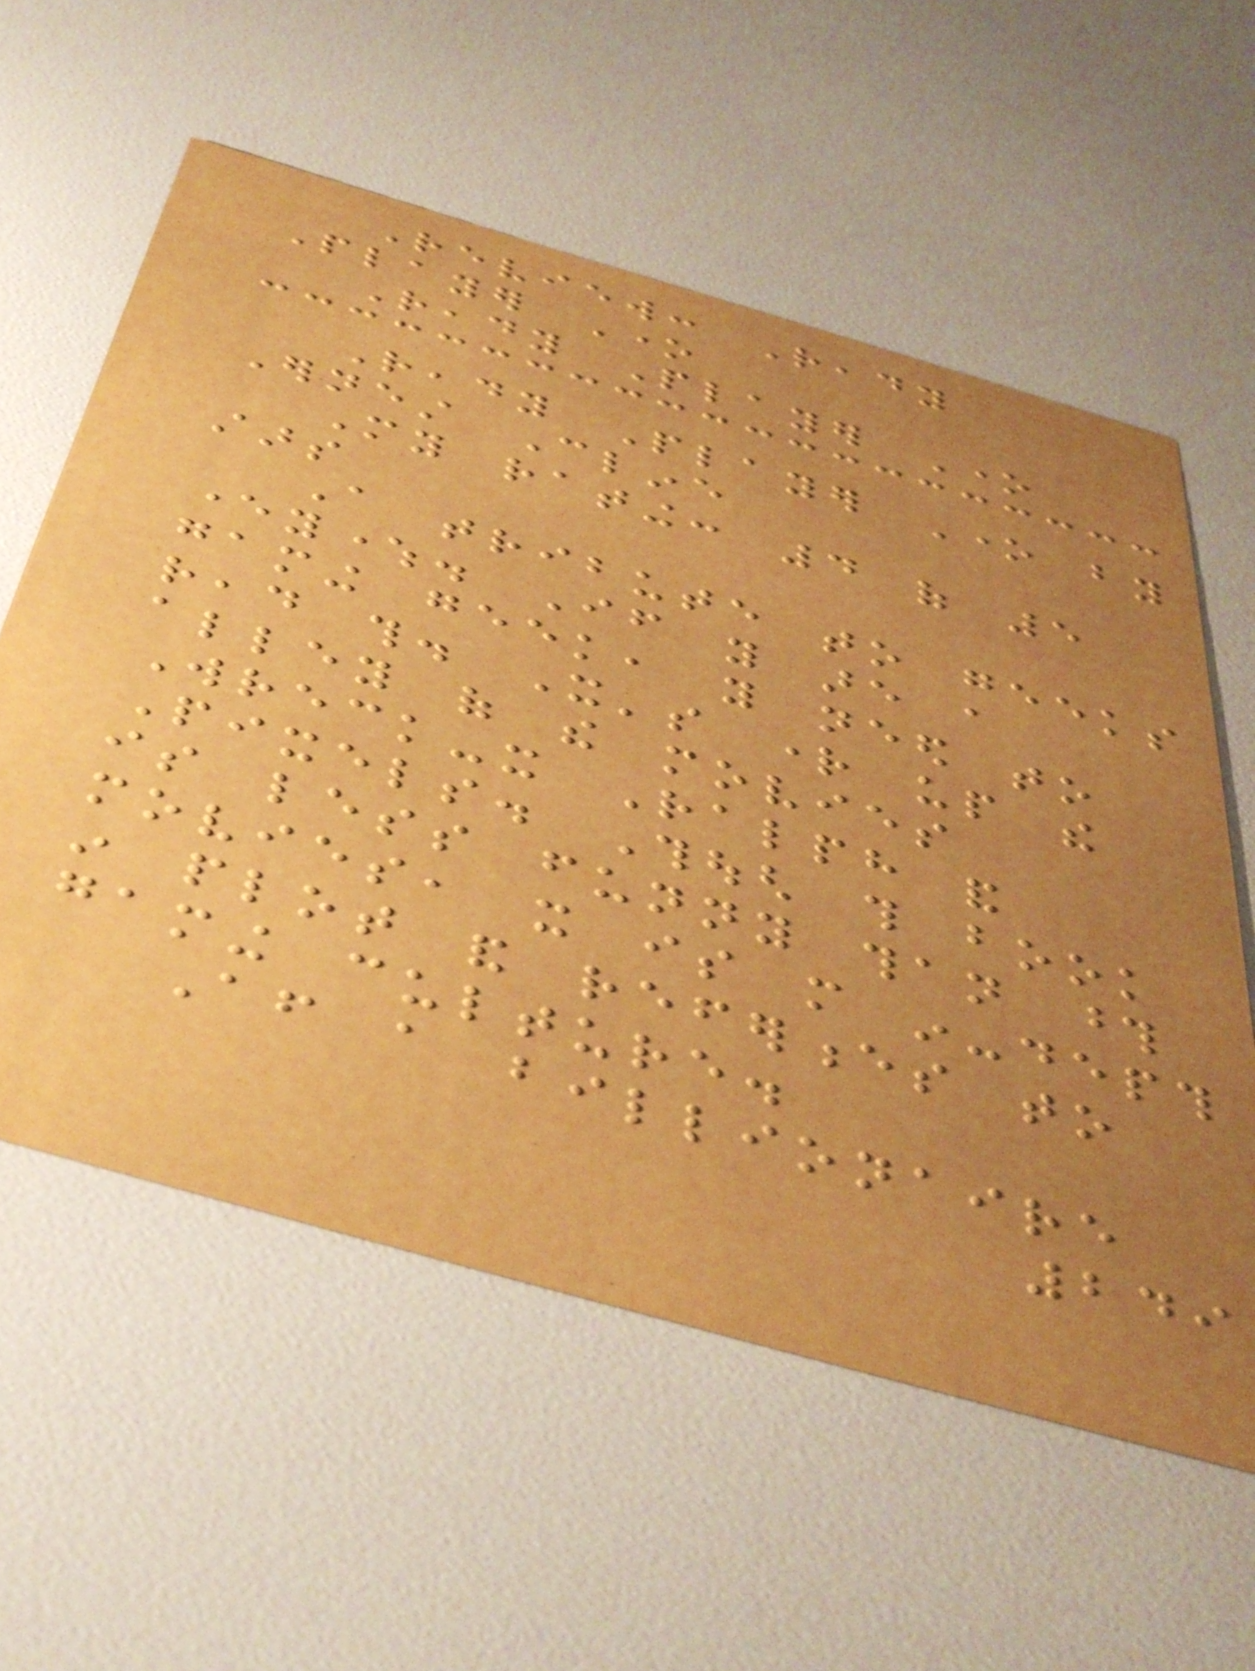Review: Ready
Player One
Ready Player One
Ready Player One by
Ernest Cline
My rating: 4 of 5
stars
A tribute to geeks
everywhere. If you are a
gaming geek, you need to
read this. It's right up the
alley of the movies
Wreck-it Ralph and
Pixels. Though this book
is less funny than those
movies, it is more in-depth
in plot and references to
gaming culture.
After a billionaire
249
